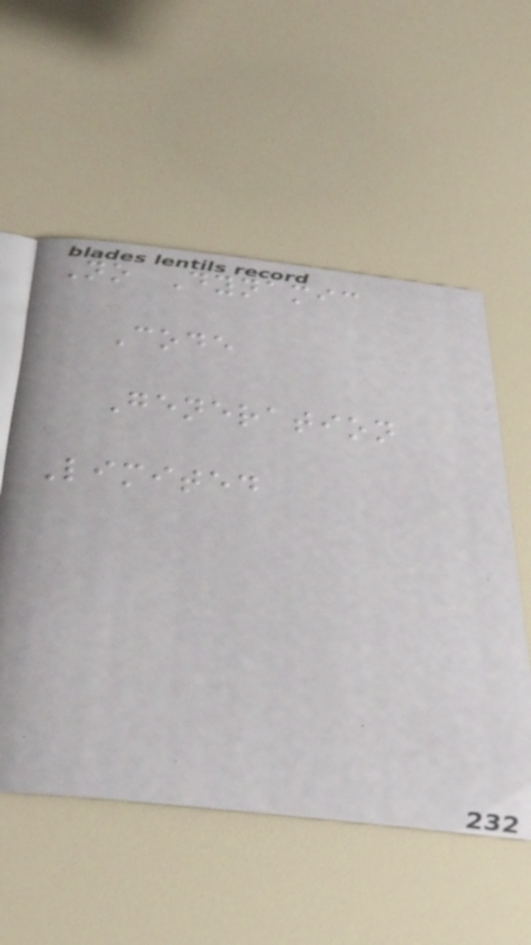No Dynamic
Code
Generation
Limited
